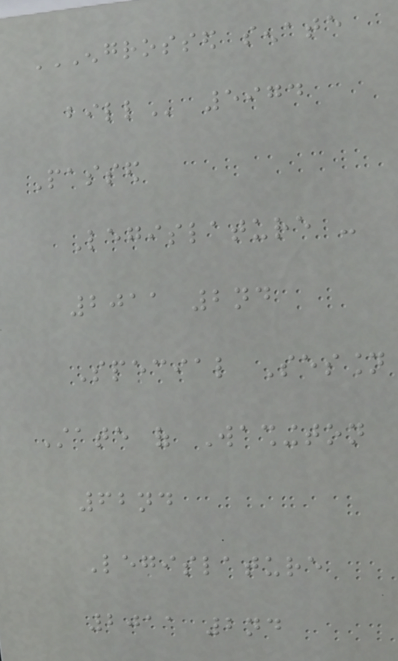ENGROSSED SENATE
BILL 5974
Passed
Legislature -
2011 2nd
Special Session
State of Washington
62nd
Legislature
2011 2nd
